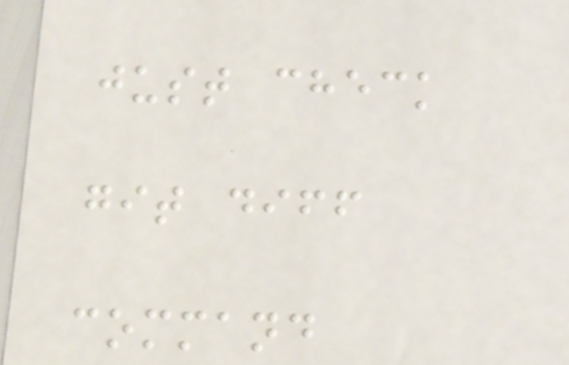just check
git diff
command
